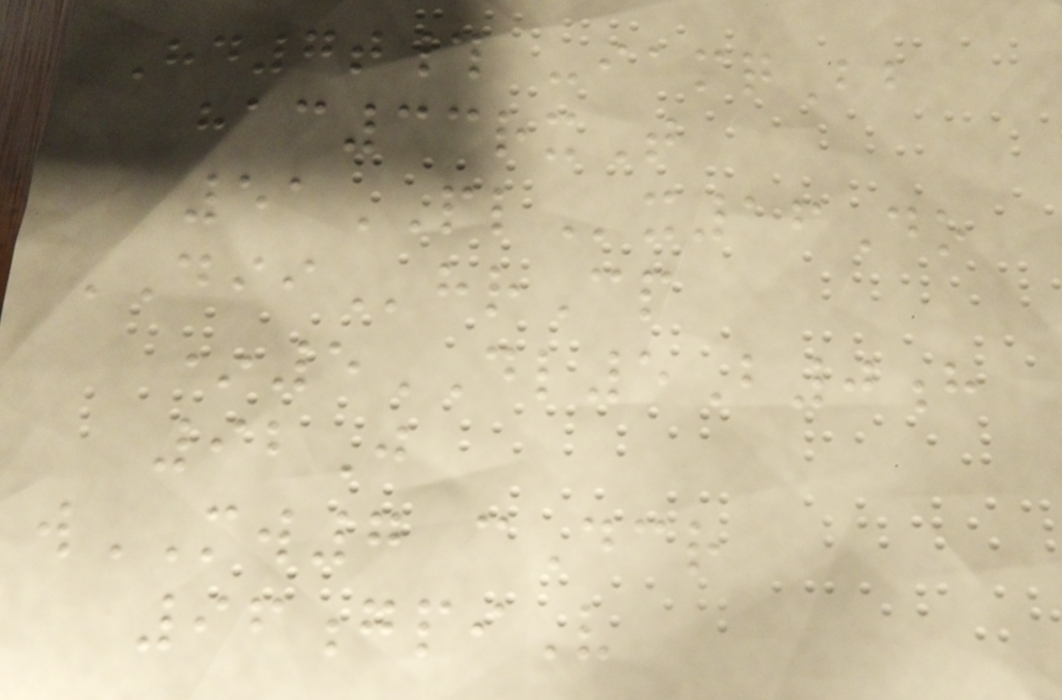Hd7t# -iamqBb
hac33rxT
51PLx16Do
DIIhrCp
*5DL5B0h
92J
wMW7 cDcr
96gpiV
